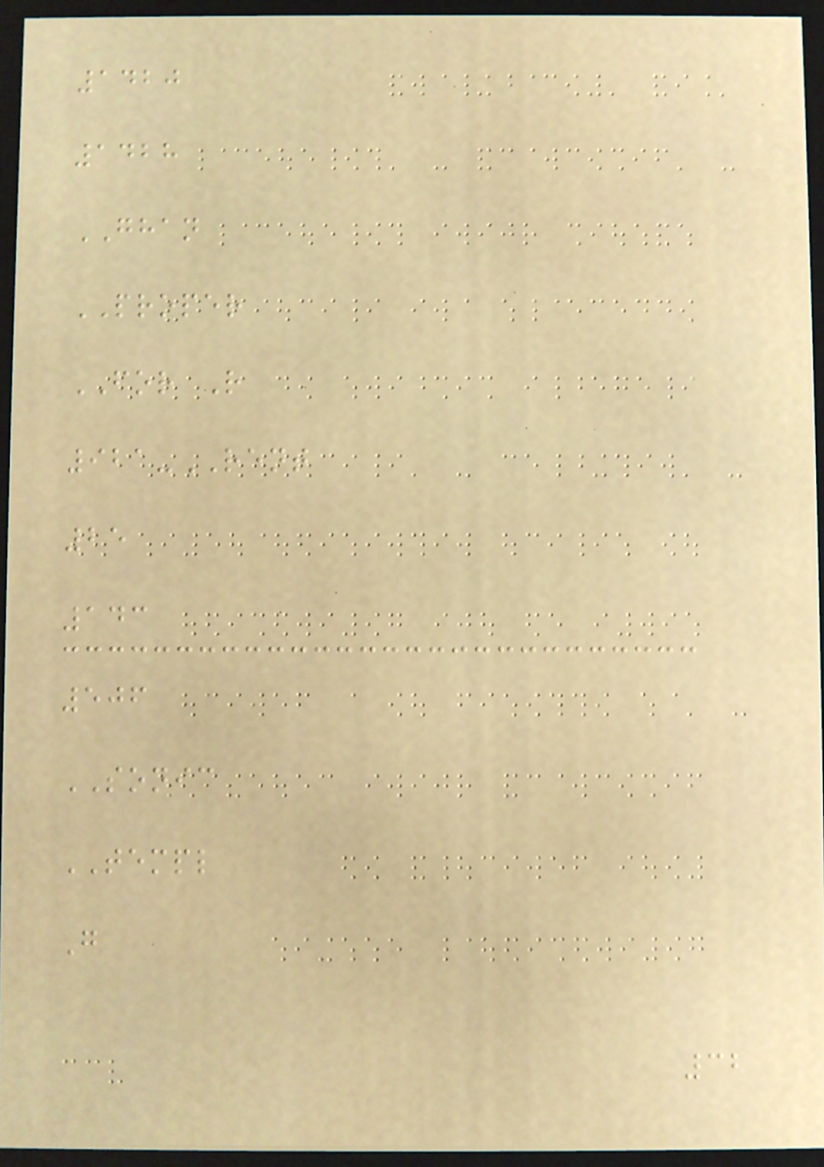1420
1428
GHAN
PROPER
FOR R
921-RENT
25
143
506
SONIC
TEMPL
G
32
